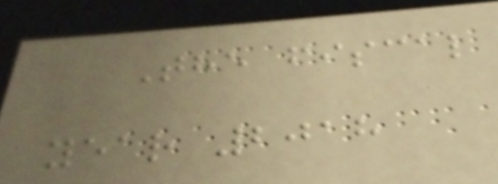The fiscal
year 2018
